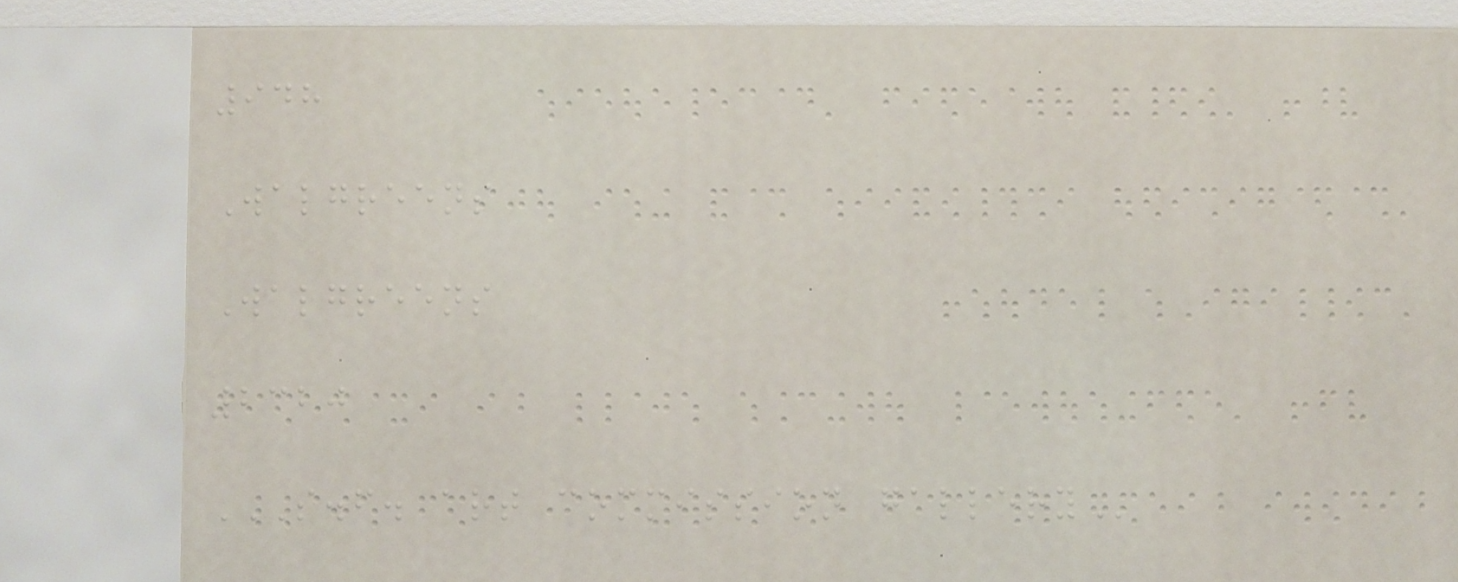948
Walgreens
Walgreens
2320
S.F. ART COMMISSION GALLERY
